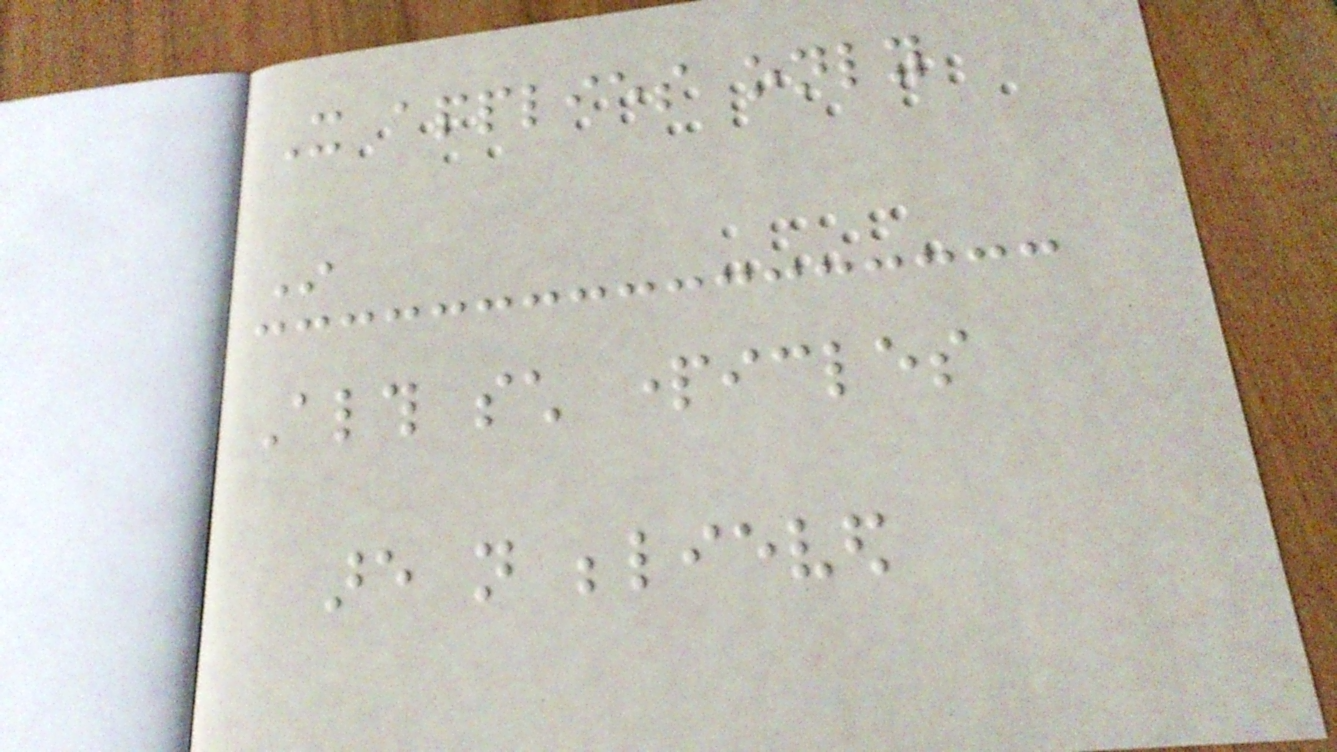It applies only
In
Although such particles
are not believed
